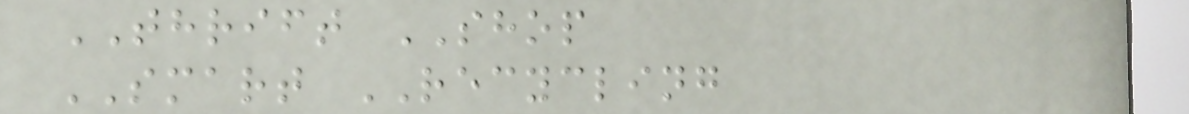THRIFT SHOP
SMART RECYCLING
